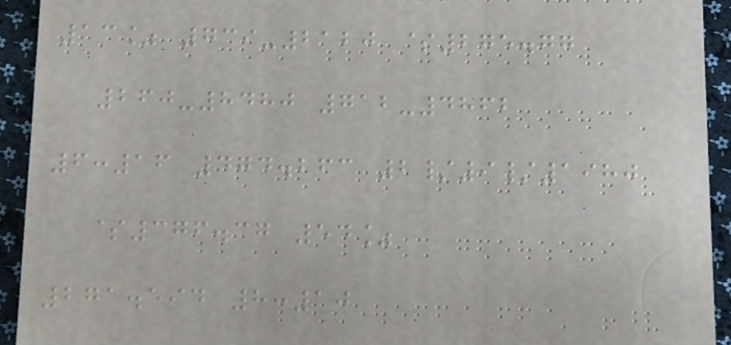13% 739-2120 $275.77
260-8480 712-4862
6:16 474.263 2/9/1980
$376.37 54%
271.594 8:10
